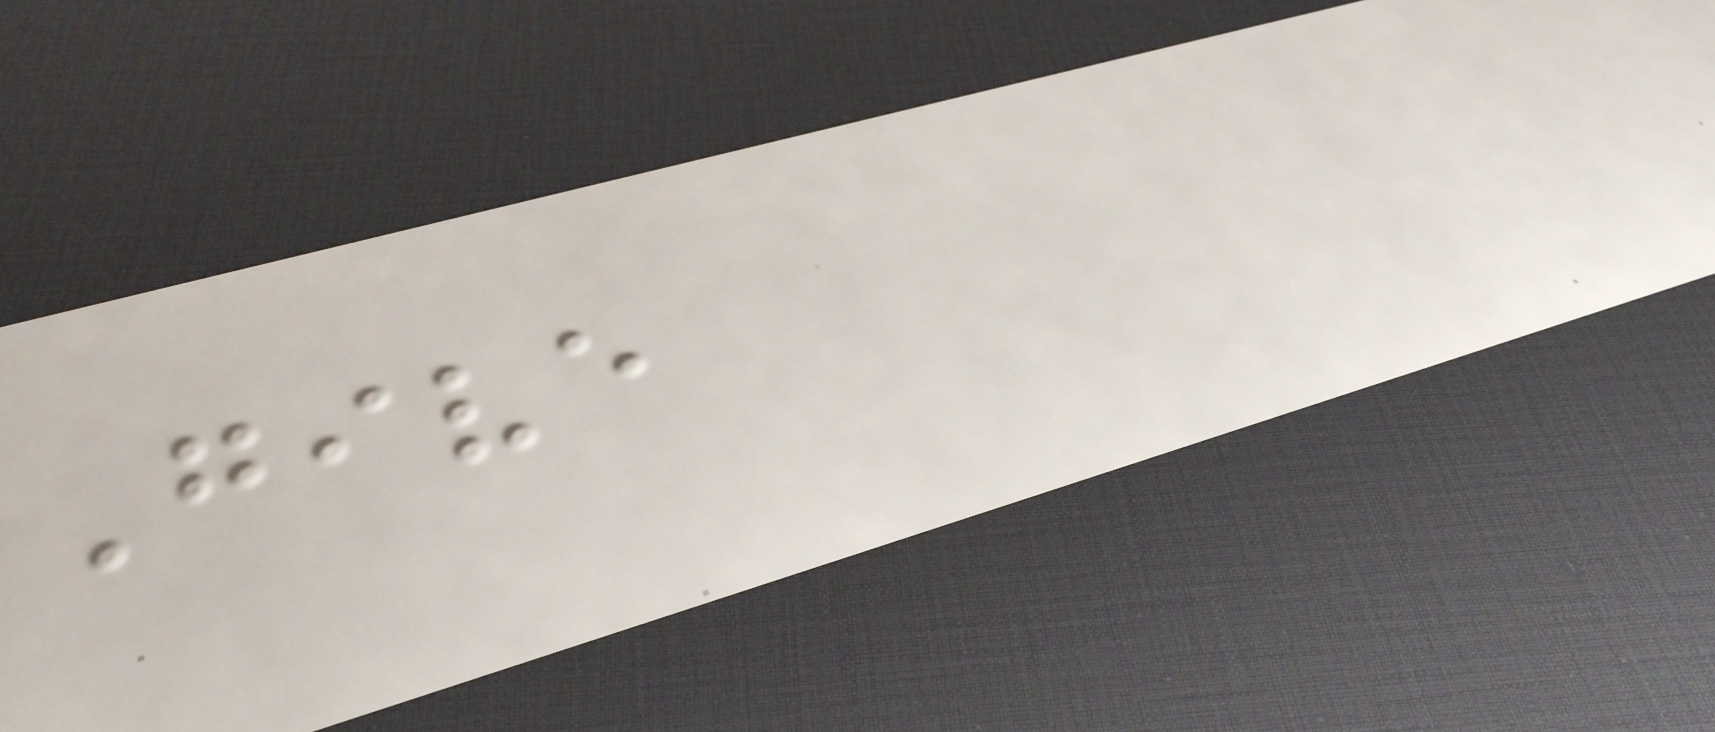Give
